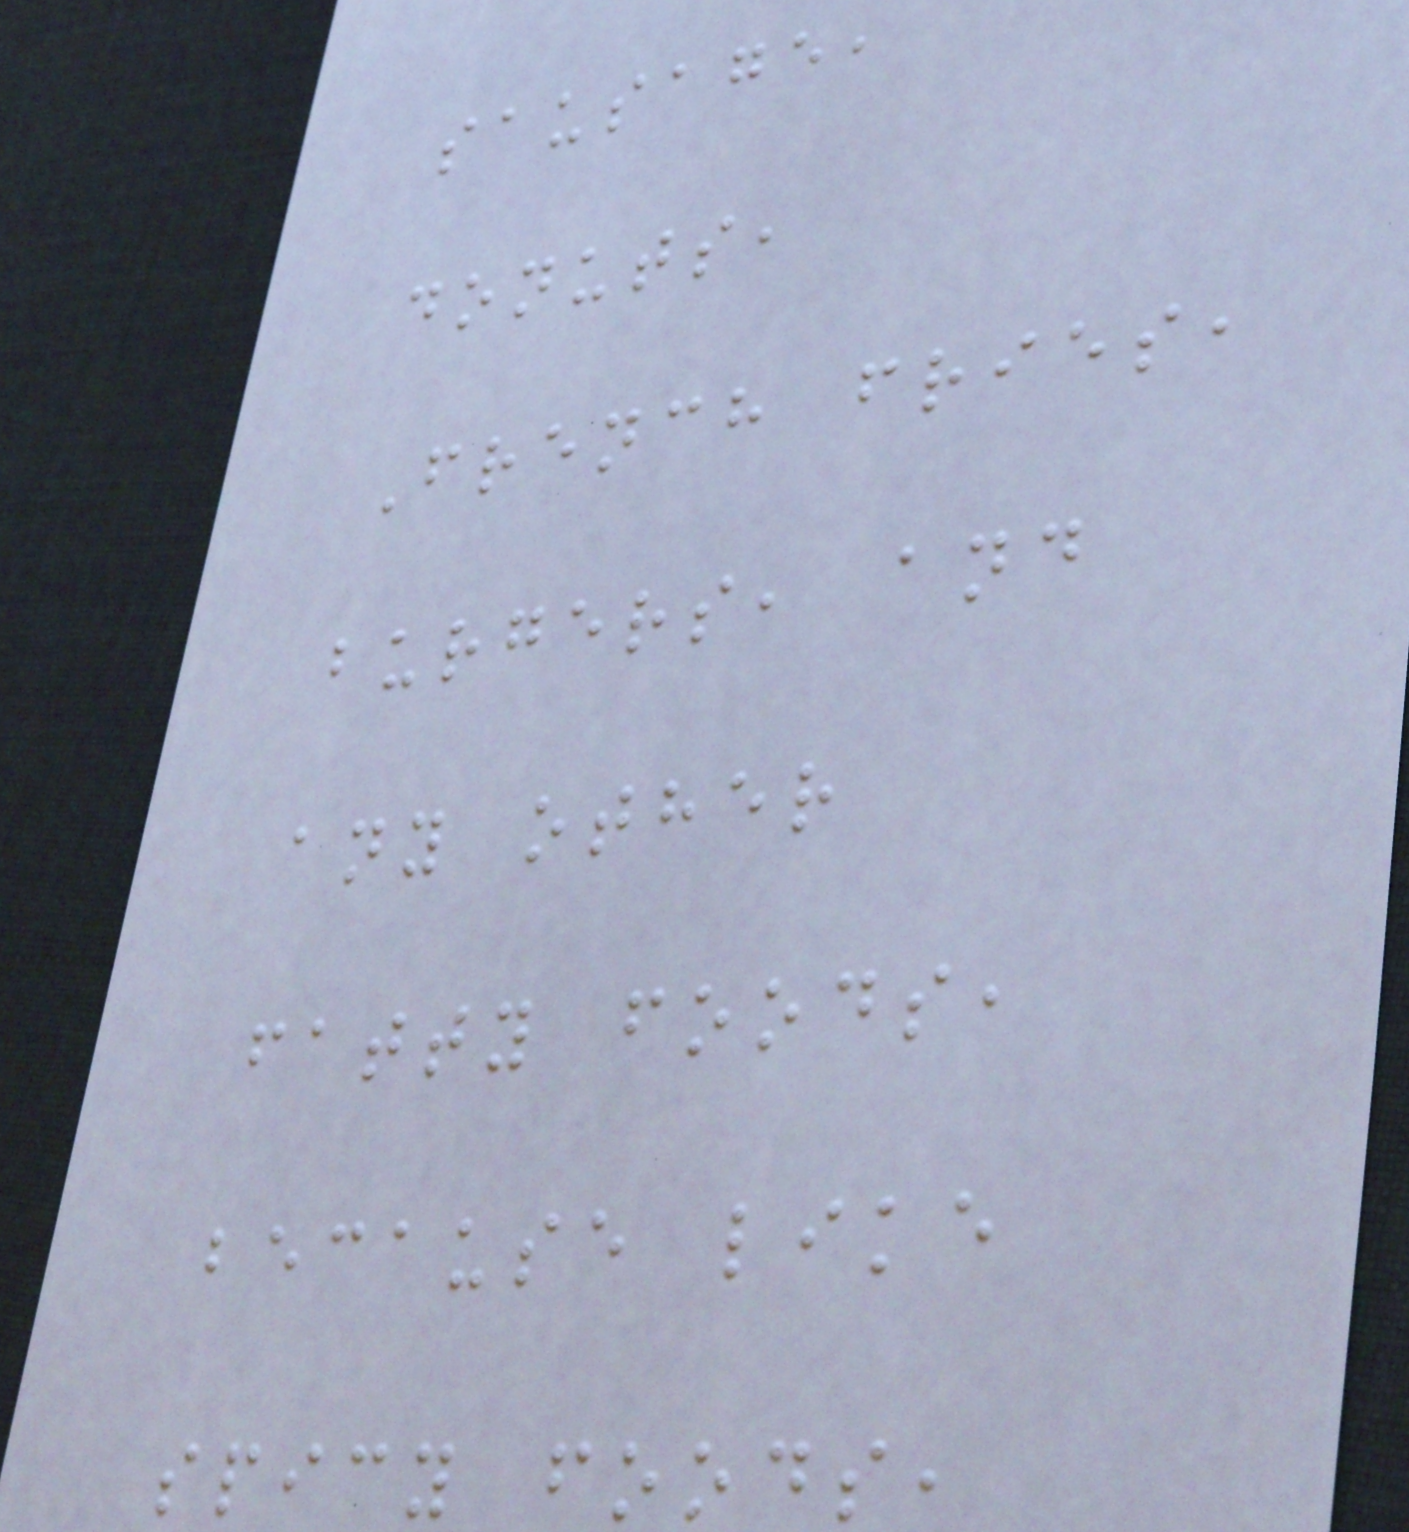sausage,
donuts,
French fries,
burgers, and
any other
fatty foods,
because like
spicy foods,
